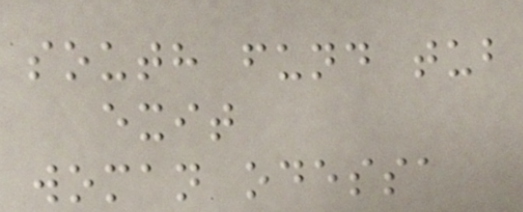south fund tub
exit
woman odessa
